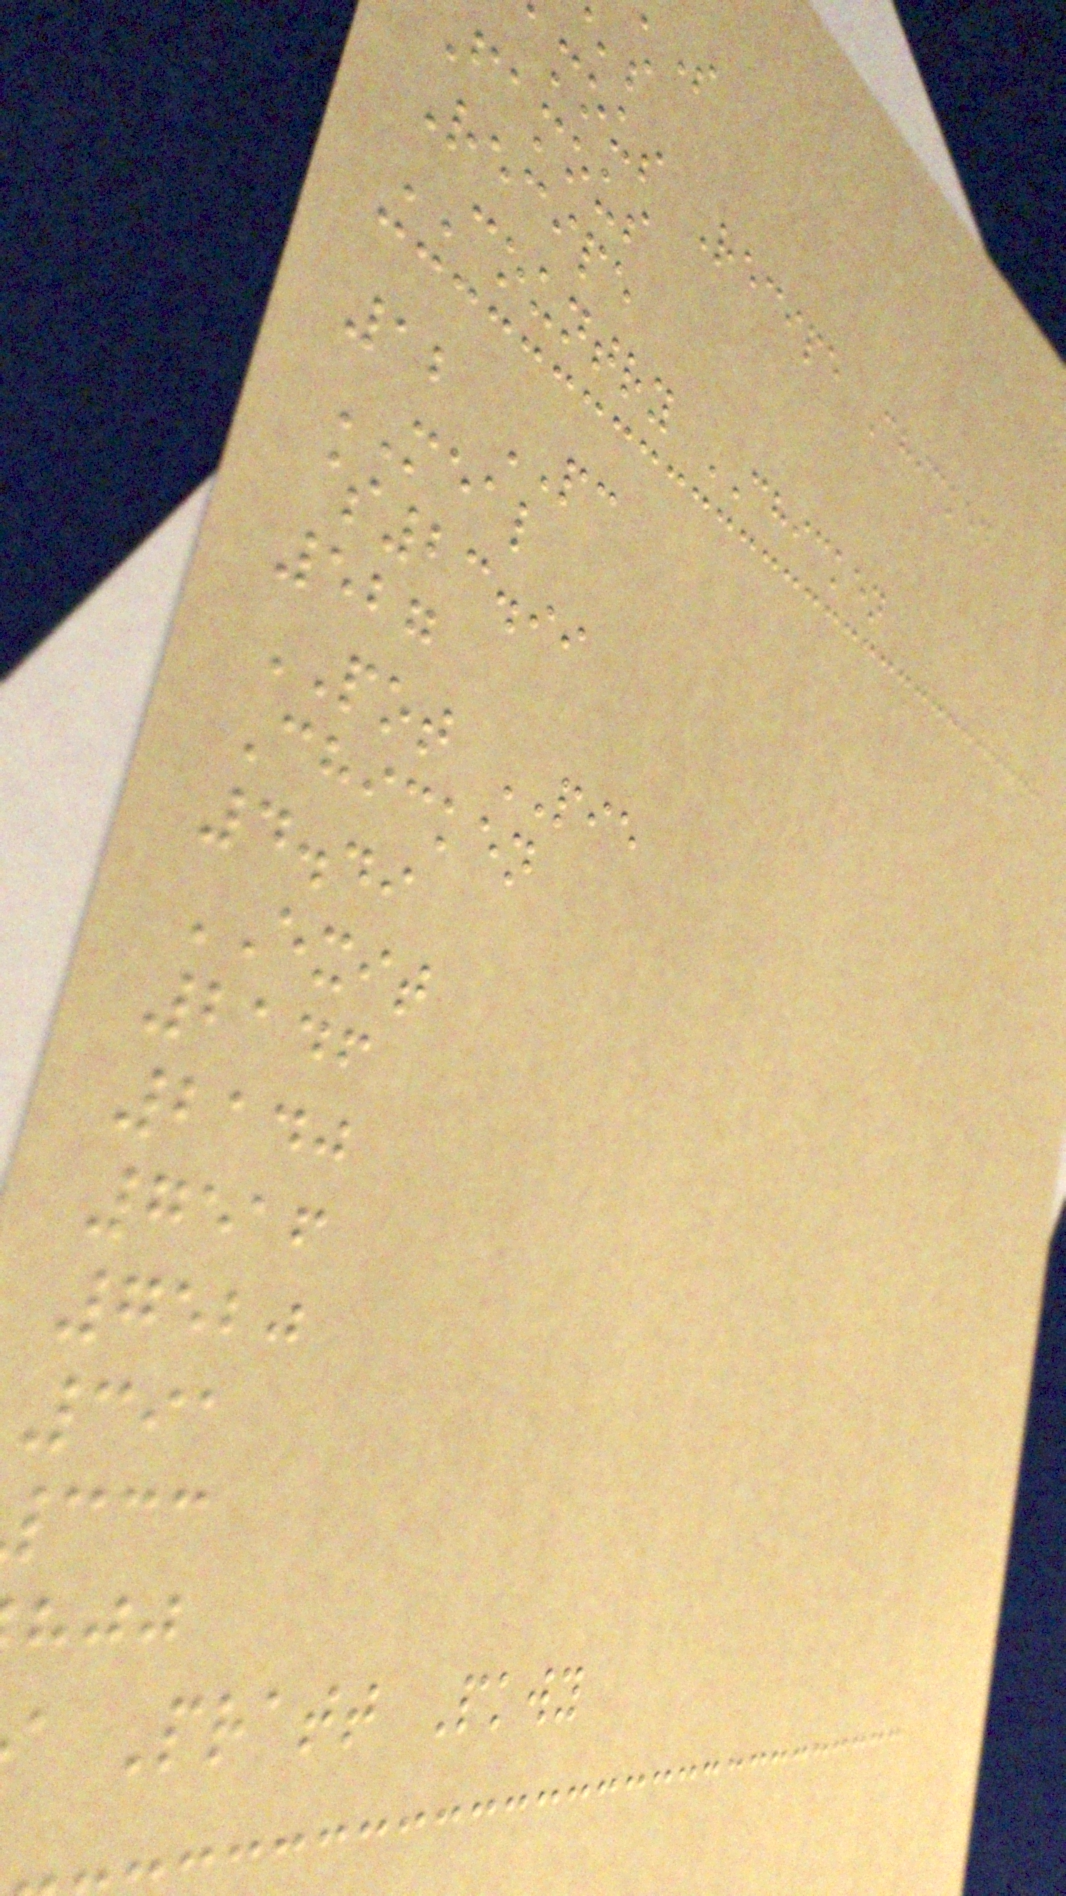amous Recipe Chicken
famous
Recipe
COUNTRY CHICKEN
12 PC
MEAL
$23.99
527
POT PIE
Chicken
4.49
EXIT
2146
2140
7516
7520
391
Pratt Pkwy
